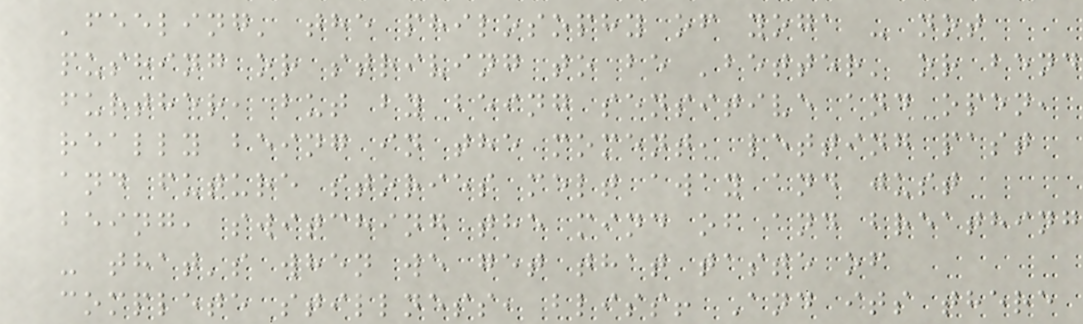'feeling' the philosophy of yoga - not
pushing or striving to be 'better' or bend
further, but by being sensitive and open,
really being in the moment, letting past
and future stories melt away and just
being, switching the mind of and breathing
- that's when we get that taste of
complete stillness, bliss! And its there
